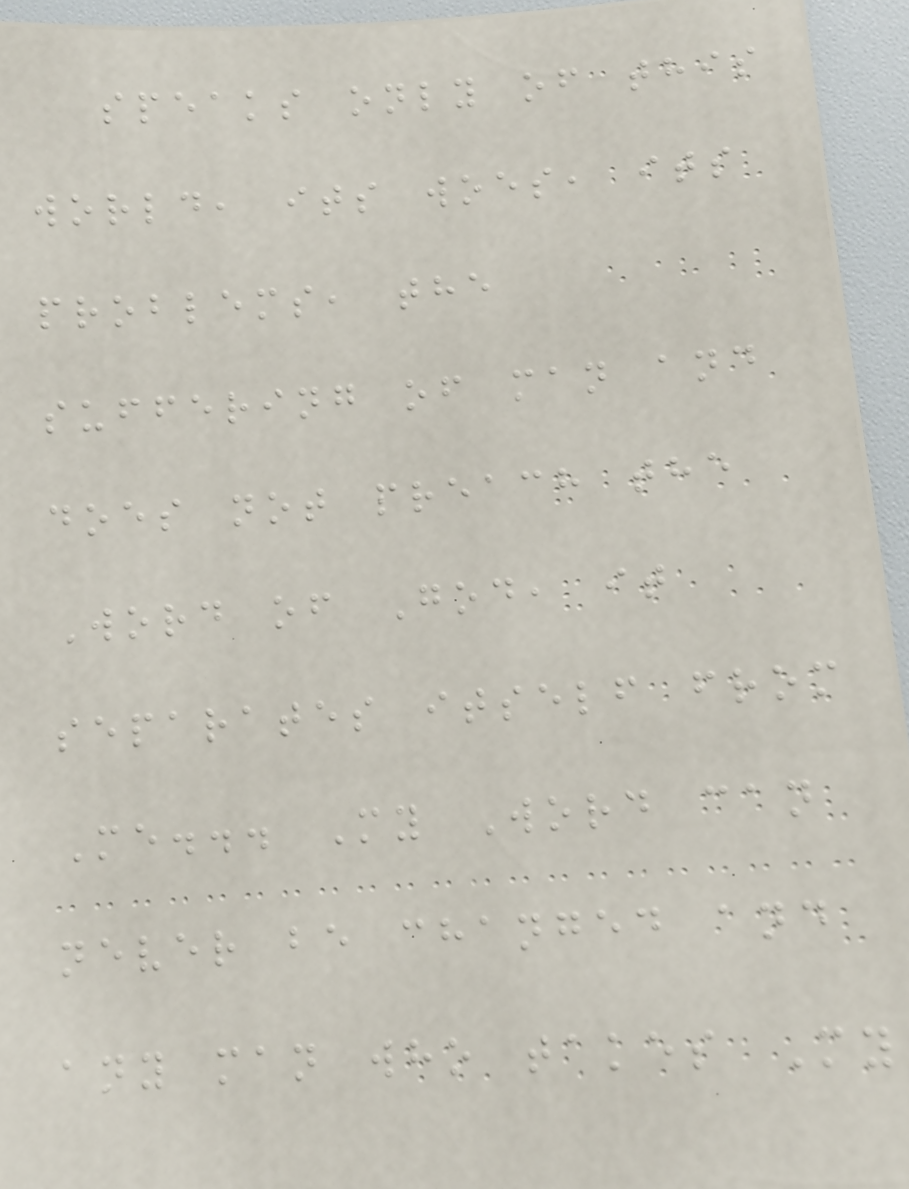speaks only of this
world, its woes, its
problems, the
suffering of man and
does not preach the
Word of God, it
separates itself from
Me... My Word can
never be changed and
any man who takes My
